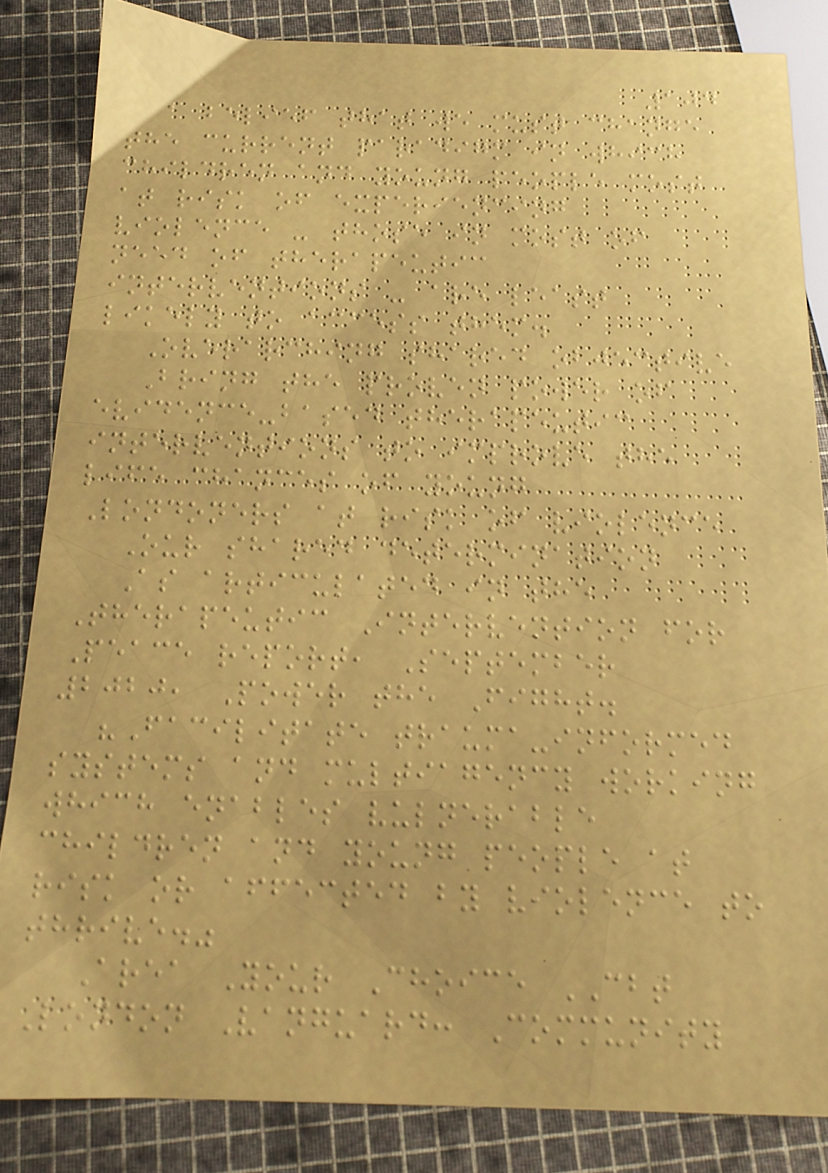104
a belief that we must change
the current paradigm in which
children and young people most
at risk of experiencing
violence - those in most of
need of therapeutic
interventions - are least
likely to access them.
Overarching shared objective
Bring the proven power of
evidence-based therapeutic
interventions to improve the
life chances of young
Londoners at risk of violence
Our shared determination
As articulated in the
Therapeutic Intervention for
Peace report, September
2020, Power the Fight.
"Facilitate trauma-informed
systems and multiagency working
which enables vulnerable
children and young people at
risk or affected by violence to
thrive."
Area Your Choice CBT
London Vanguard: Community
